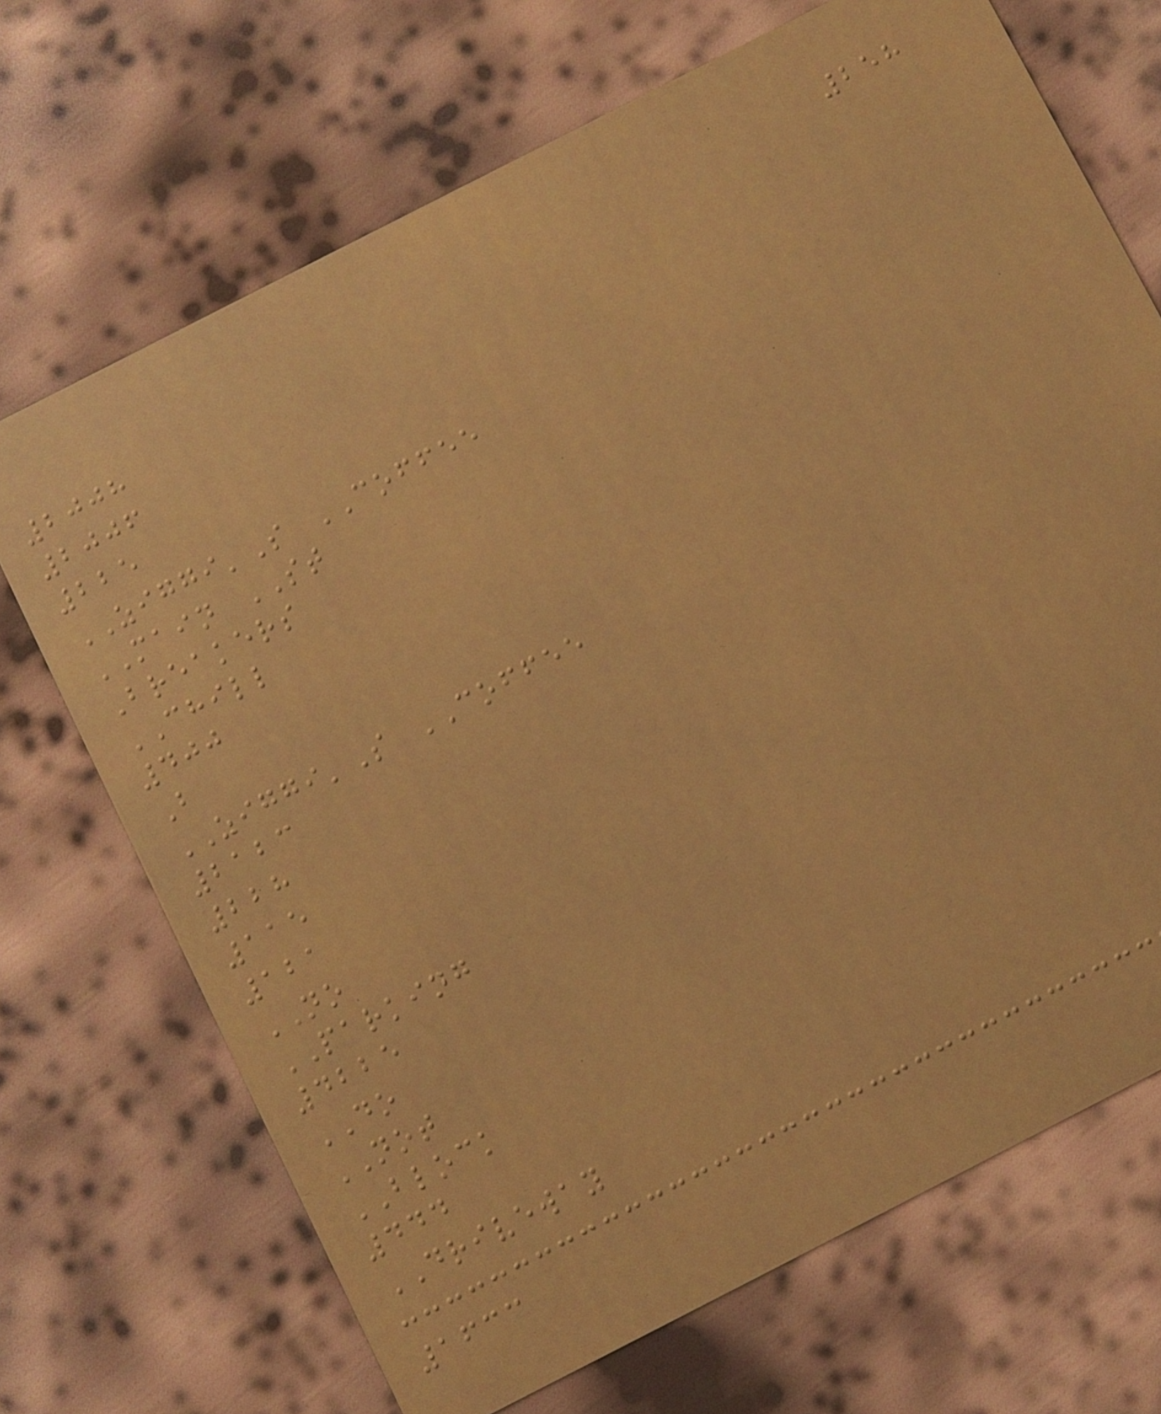258
2008
2006
225
ZIGGI'S COFFEE
MAIN ST
Breakers
CHILL
400
B
ZIGGI'S COFFEE
2123
228
115
121
NO
PARKING
4225
DO
NOT
BLOCK
444
DRIVEWAY
1633
